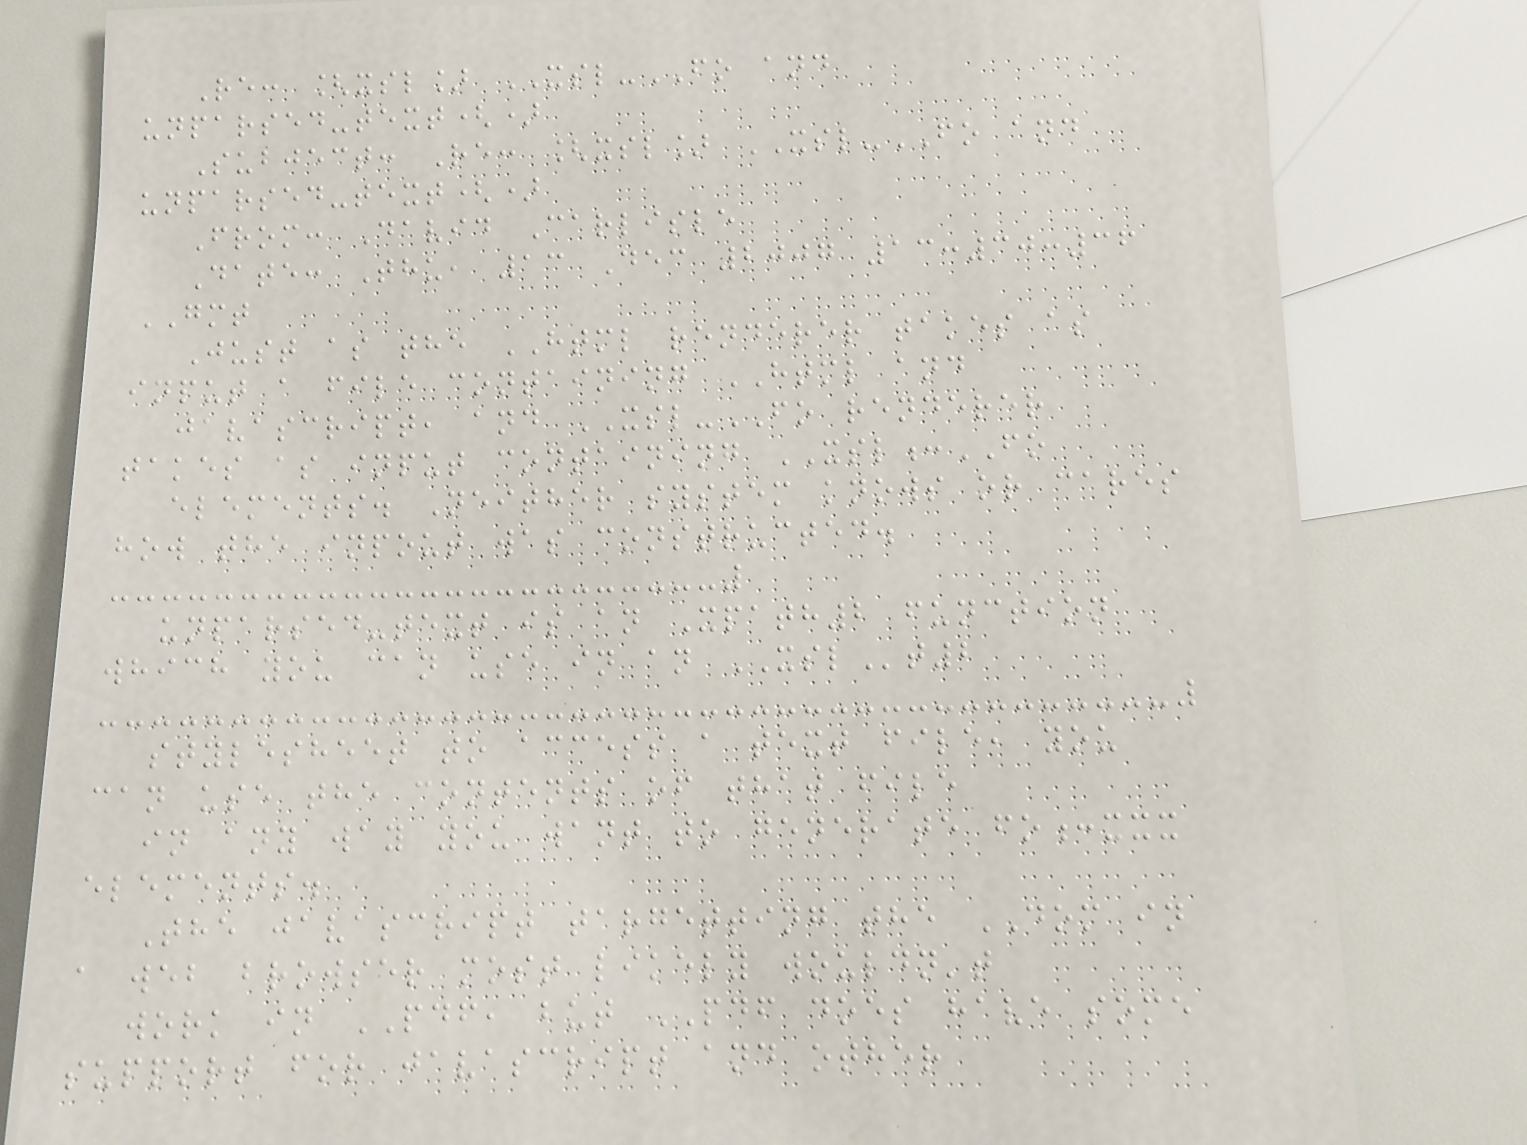Re: [xsl] XSL-FO and
unparsed-text()
Subject: Re: [xsl] XSL-FO and
unparsed-text()
From: David Carlisle
Date: Thu, 13 Dec 2007 13:30:36
GMT
Just as the HTML renderer takes as
input a file containing HTML and
javascript, and XSL-FO renderer
takes as input containing XSL:FO
elements. Neither system knows or cares
how the inpout was constructed.
unparsed-text is an Xpath2 function
which you can use in an XSLt2
stylesheet to access a text file, you
can use the contents of that file
in any way you want to generate fo:xxx
elements.
The javascript targetting the DOM in
a web browser most likely wouldn't
work in PDF, but PDF does have some
support for javascript and other
